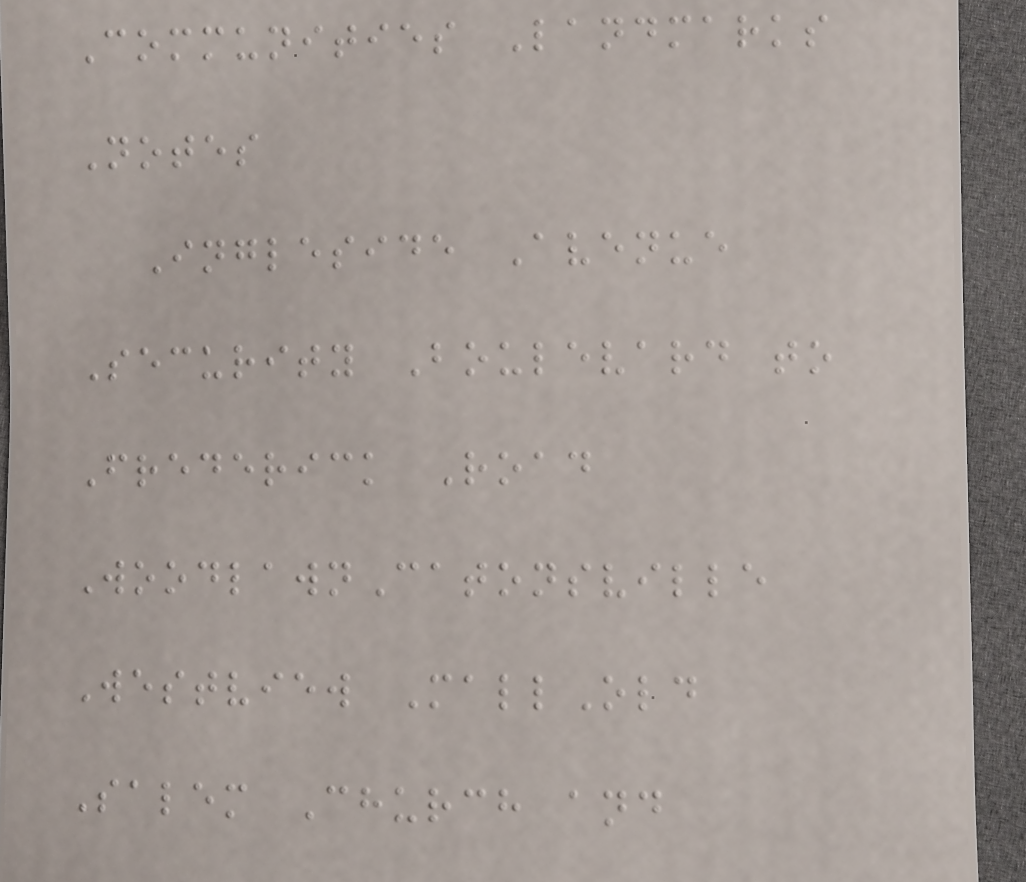Communities Landmarks
Notes
Ingleside Avenue
Security Boulevard to
Frederick Road
WoodlawnCatonsville
Westview MallOld
Salem Church and
